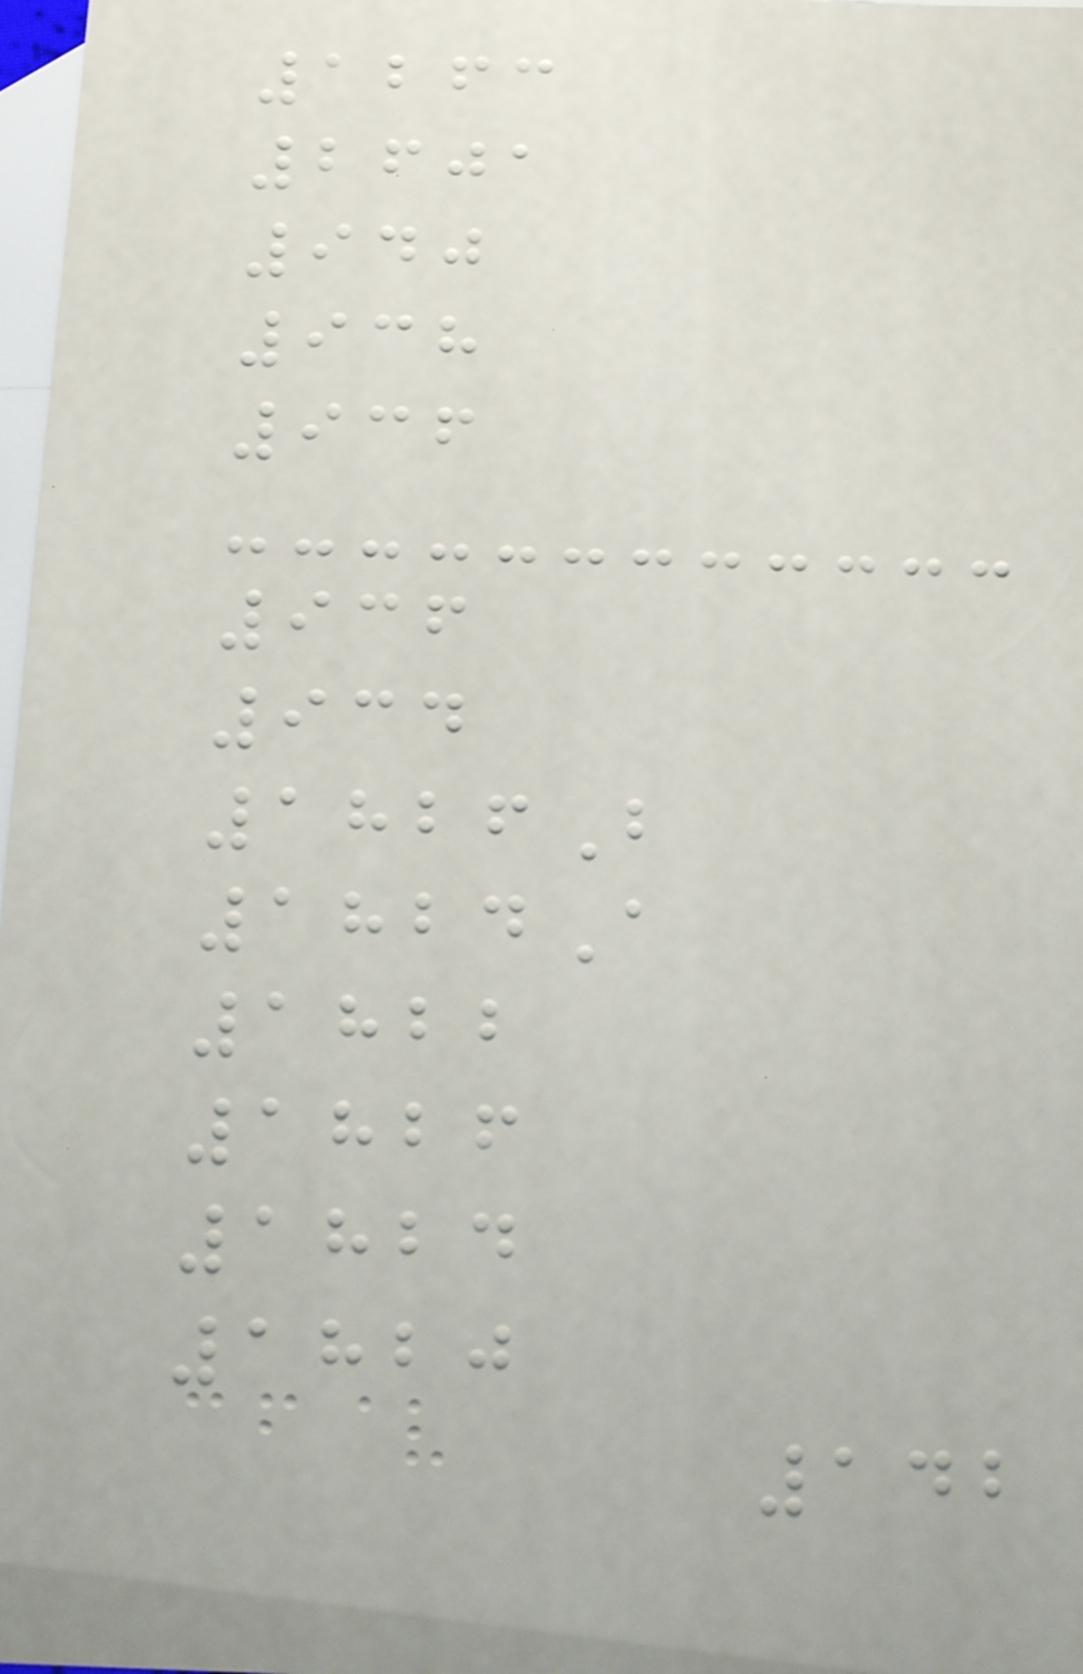1263
2601
940
938
936
936
934
1826B
1824A
1822
1826
1824
1820
142
